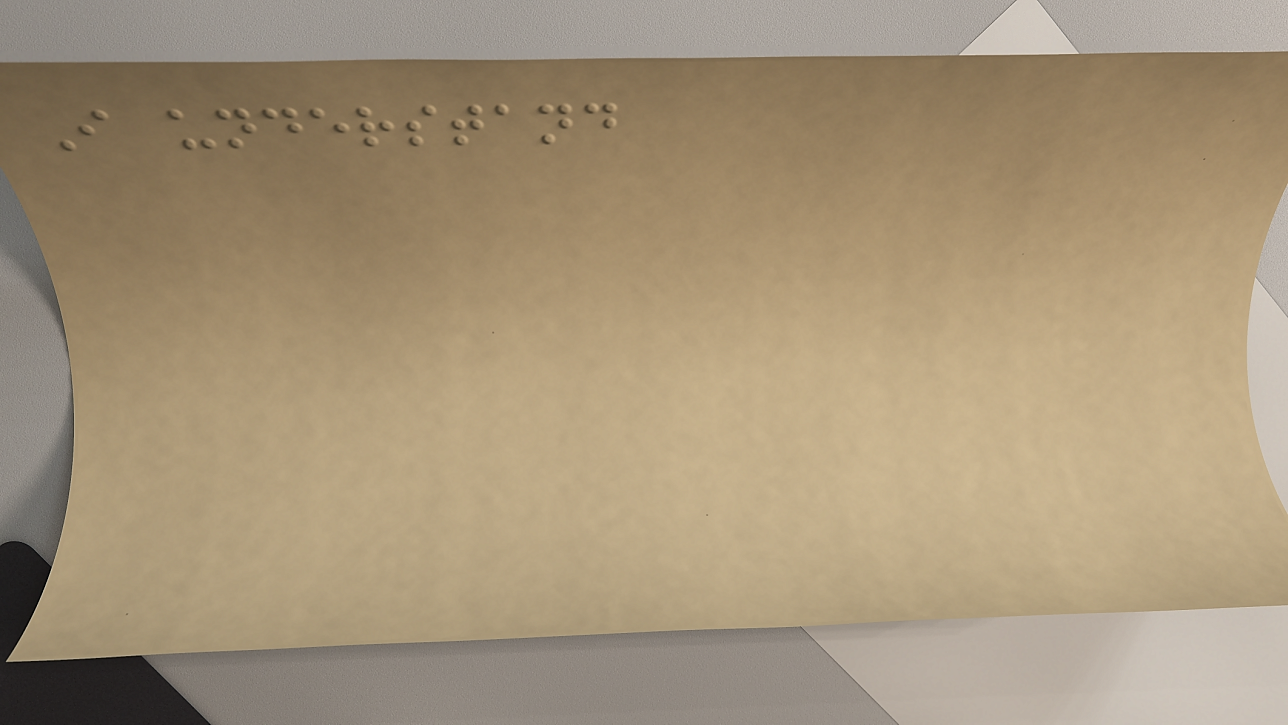I understand
